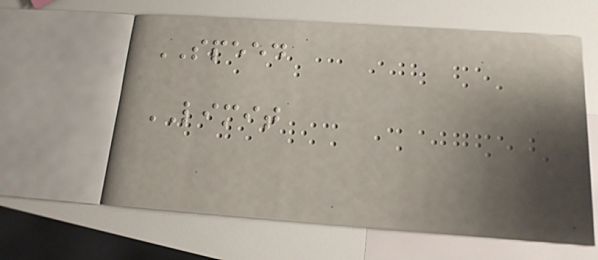SPEED
LIMIT
